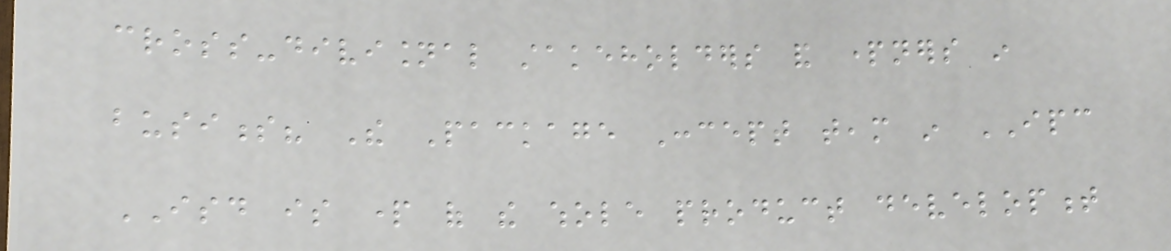cross-divisional stakeholders and partners in
business? The Package Concept team in IPC
ISD is part of the whole product development
